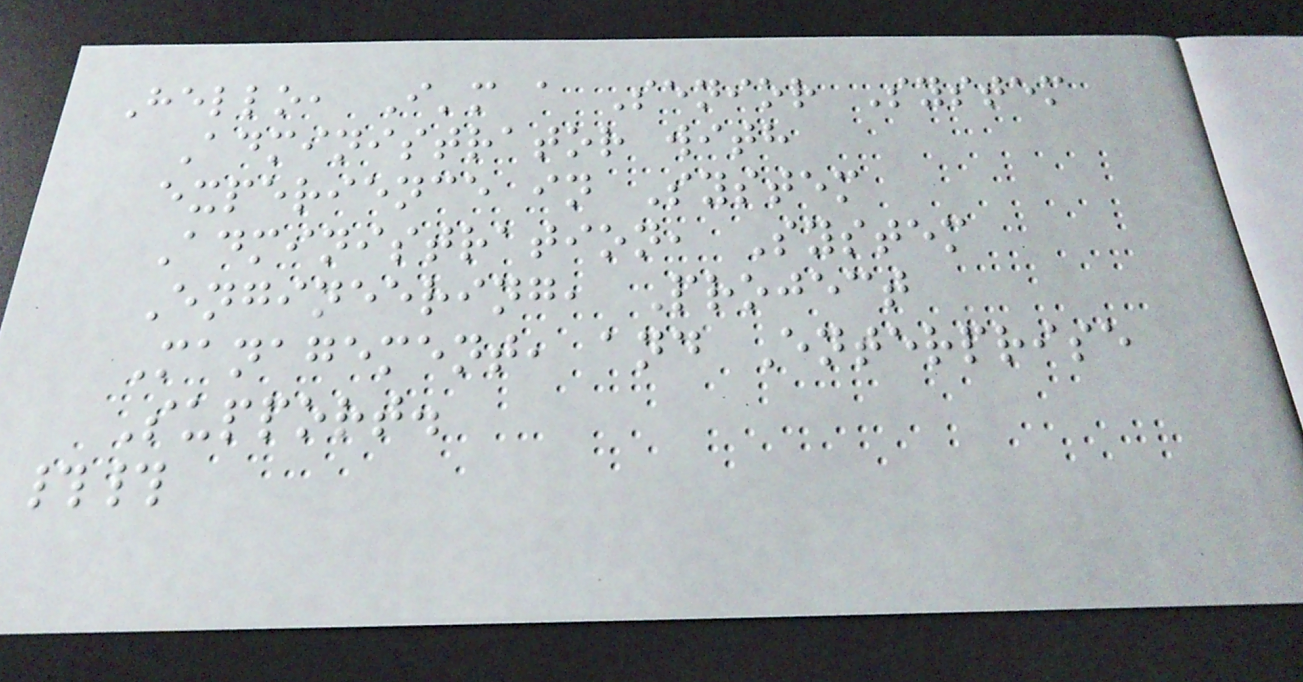Hello, I'm a Senior System
Administrator with
experience in System
Administration, System
Engineering, Project
Management, and Enterprise
Support.
##
